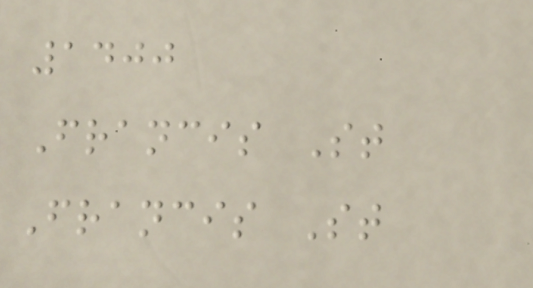1400
Francis St
Francis St
